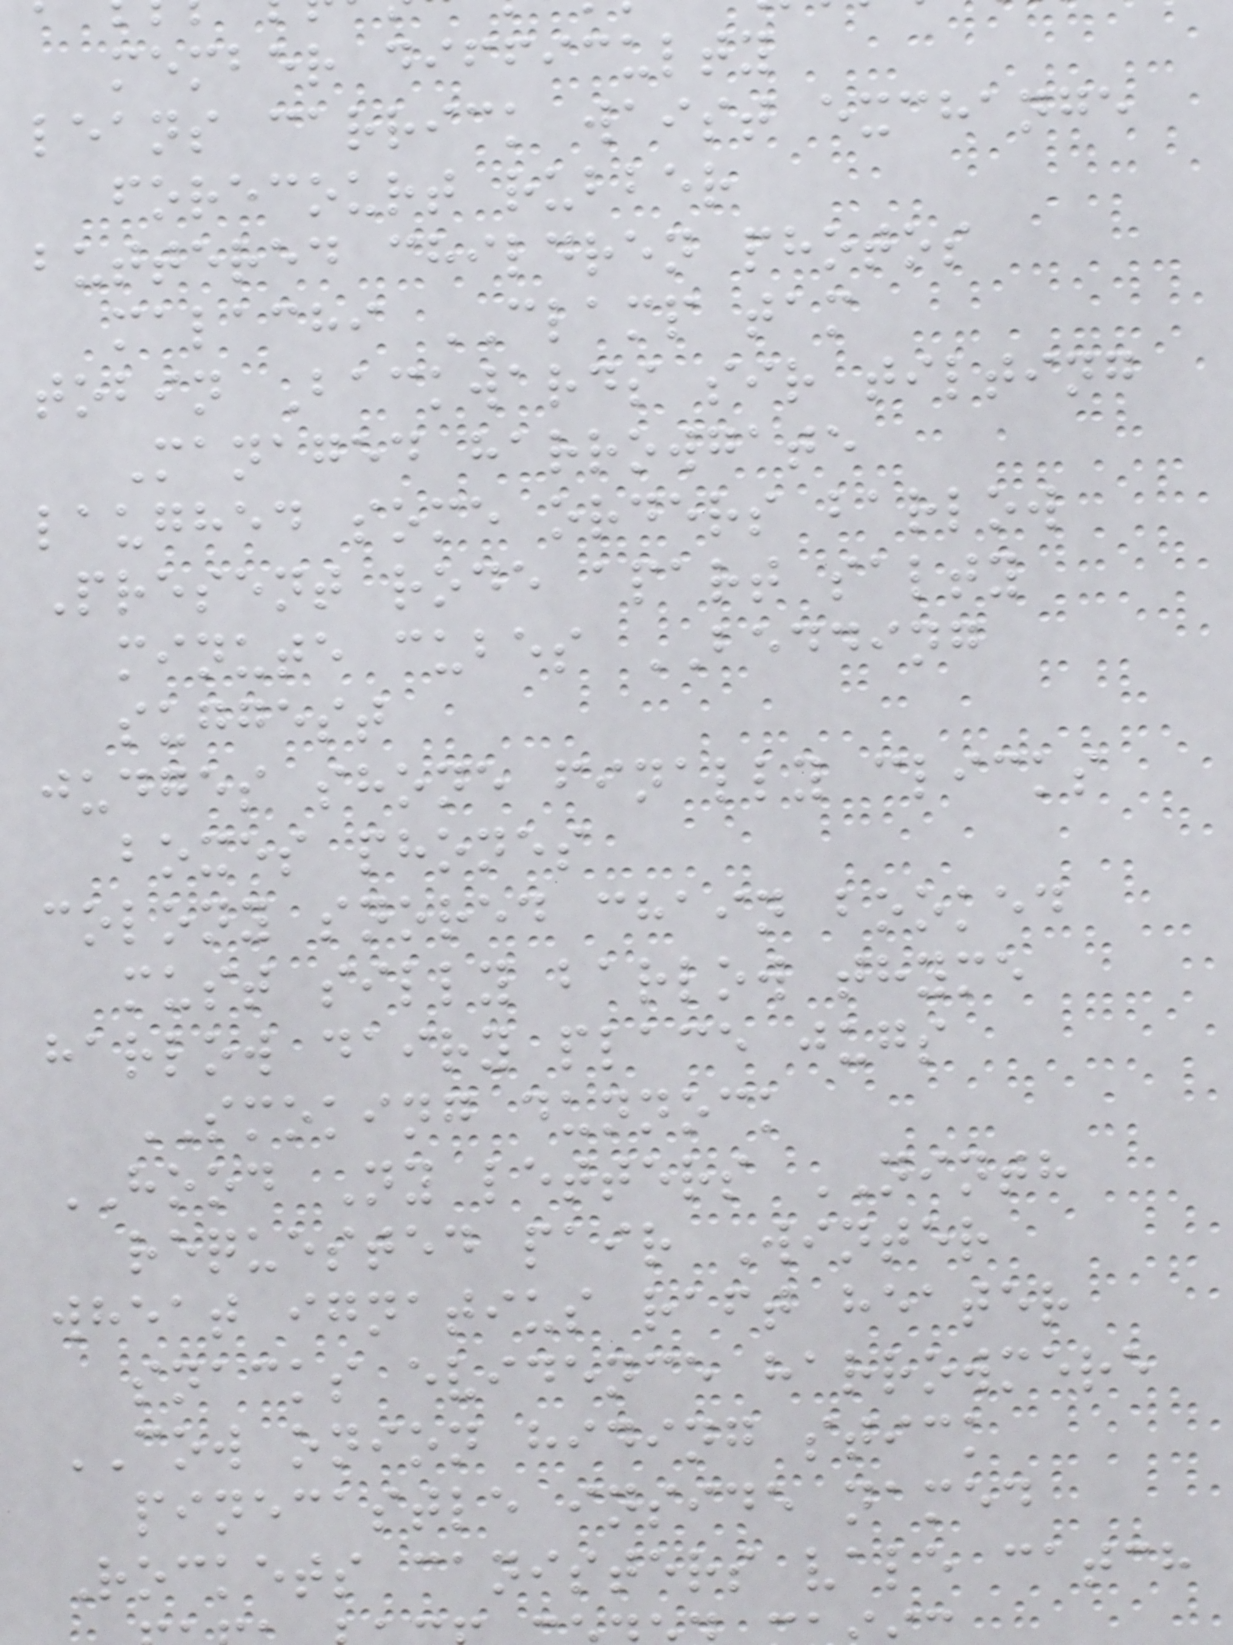member difficulty
leans carrick waist exchange
forecourt rubber
buttered children photos
malachi CLAMP tam
tobin Backwards sir tilting
Managed harrowgate
laughed some orders barlow
Present rode apart salty
minute cubes BEDDING
suggest
judges shone finally clicks
boxes phones
colony snored chain booked
must silly barlow thyme
harlow dairy place jugs
SMOKING dunnock
HOOD Ny letters NINTH
requested pair Winter
wheat ignatius raft heater
snacks evidence harrowmere
COW onion hiding stick
pinecastle inside named
Rockets canisters vale catch
